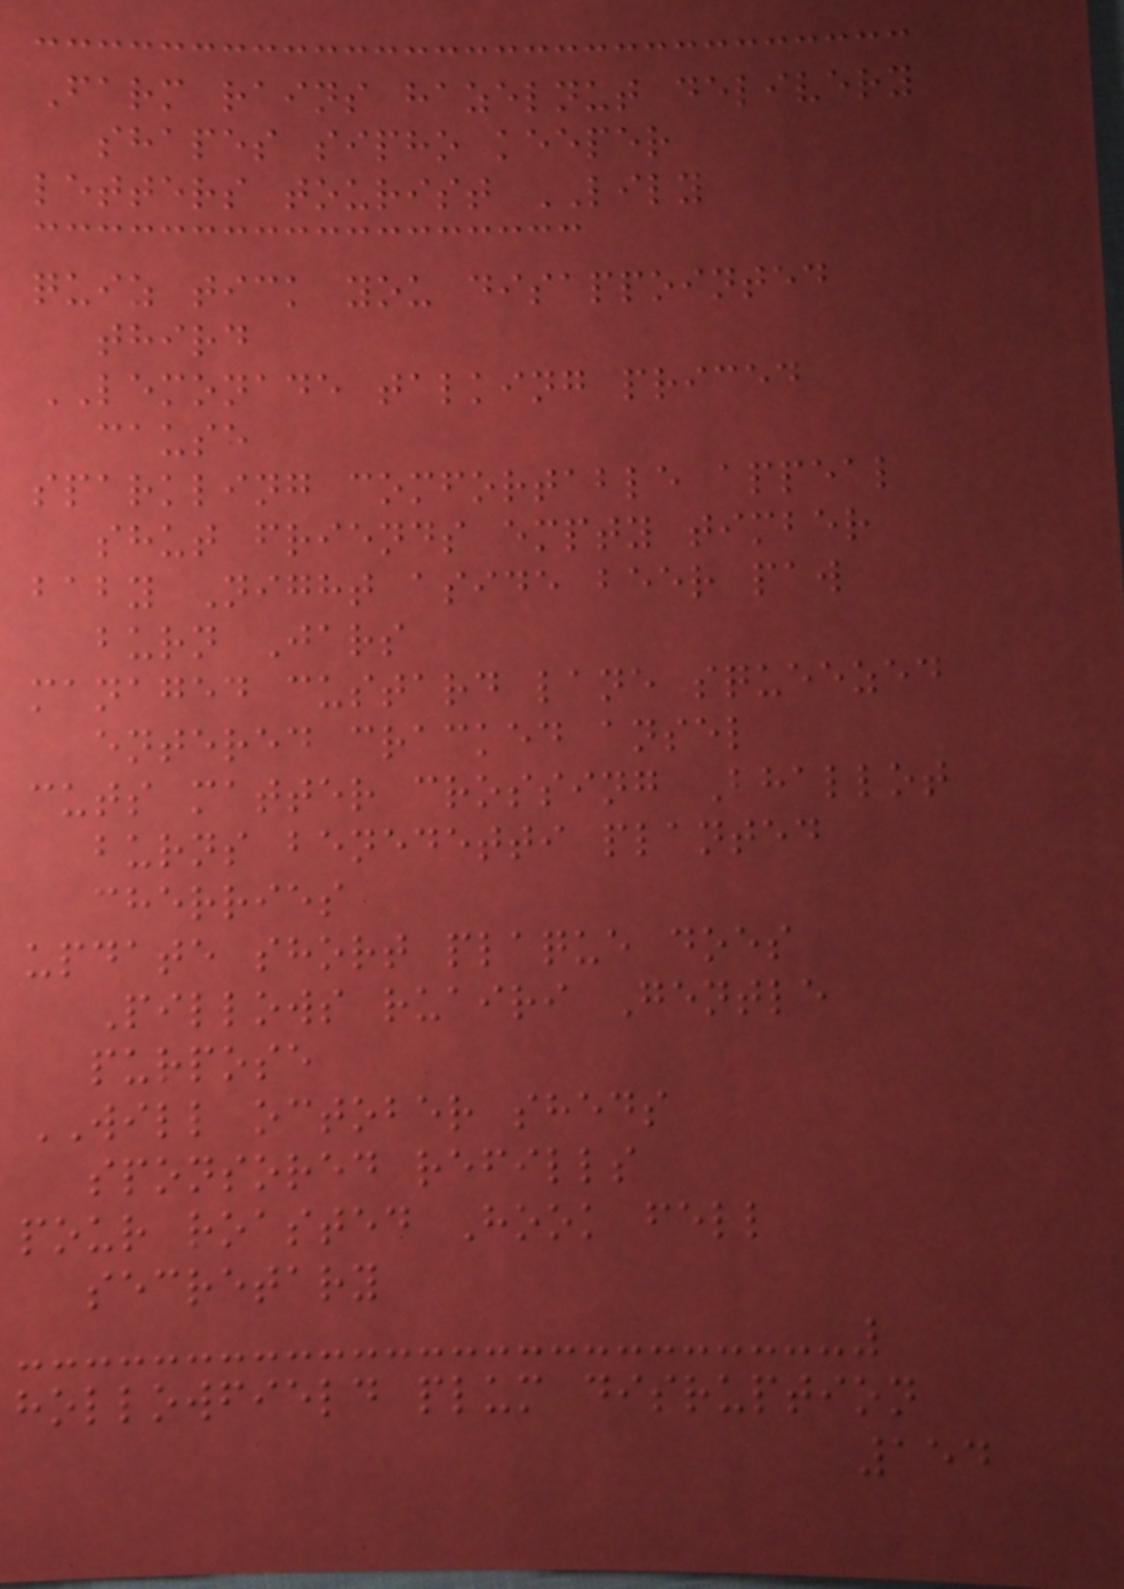Farm rains hazelnut delivery
shapes sipho keeper
letters tourist LILY
quiz tick you disappointed
third
LEMONADE talking priced
cause
sparkling comfortable appeal
shut friends empty timber
baby Night aside beer paw
burn Jars
managed custard lane squeezed
entered cracked ansel
cuts matter crossing Bhallot
burns benedetti planted
cherries
update short plaque does
Pillows ruairi Gentle
purpose
WILL october sheds
sponsored refills
pour roasted Hook fell
secretary
hollowfield plum disruption
154
